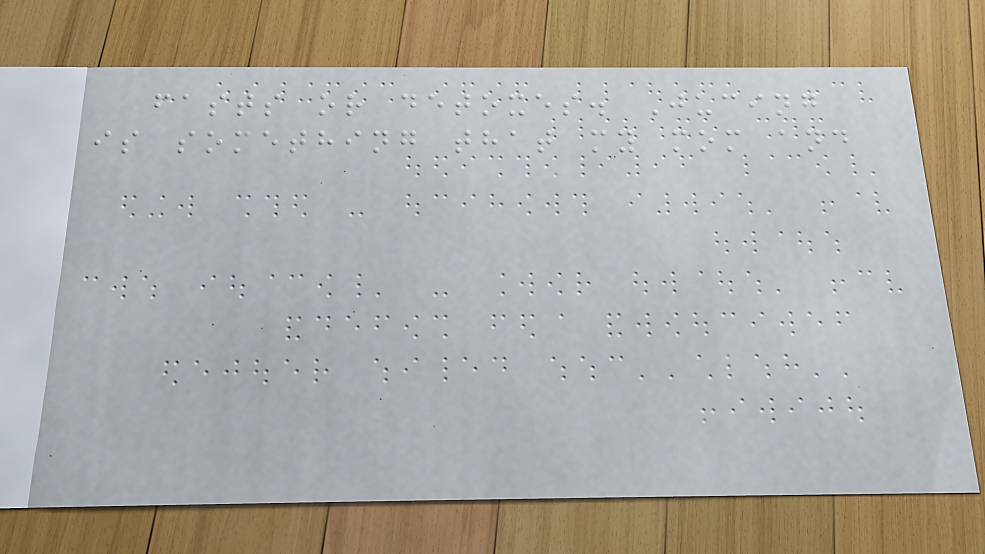fasts or detoxes. Jucing
is something that my mom and
